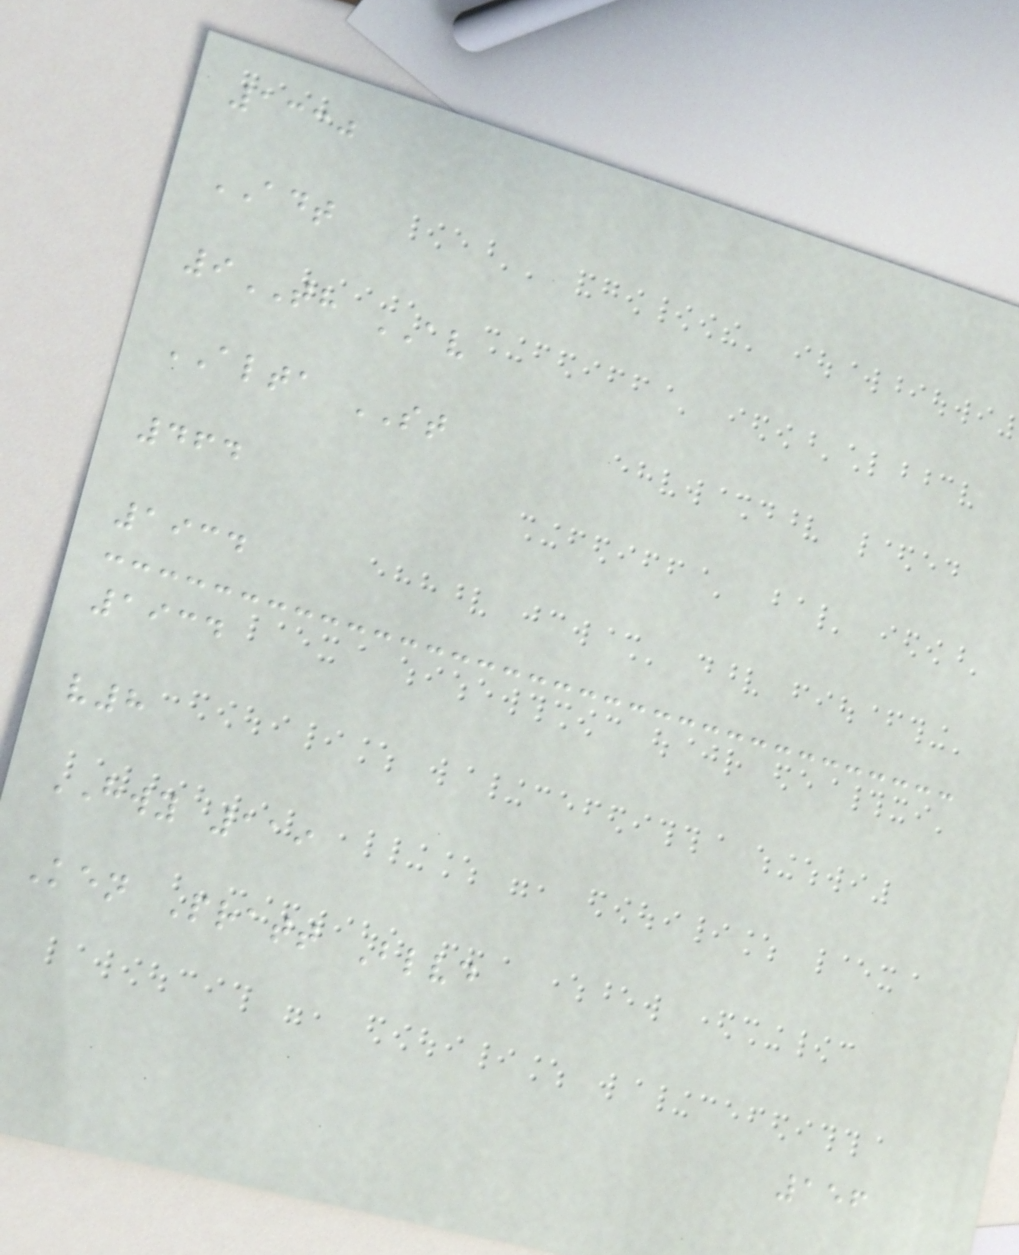1330
ADT
9TH AV
ALTA ST
464
1934
1934
v8
HWY 119
Ken Pratt Blvd
156
